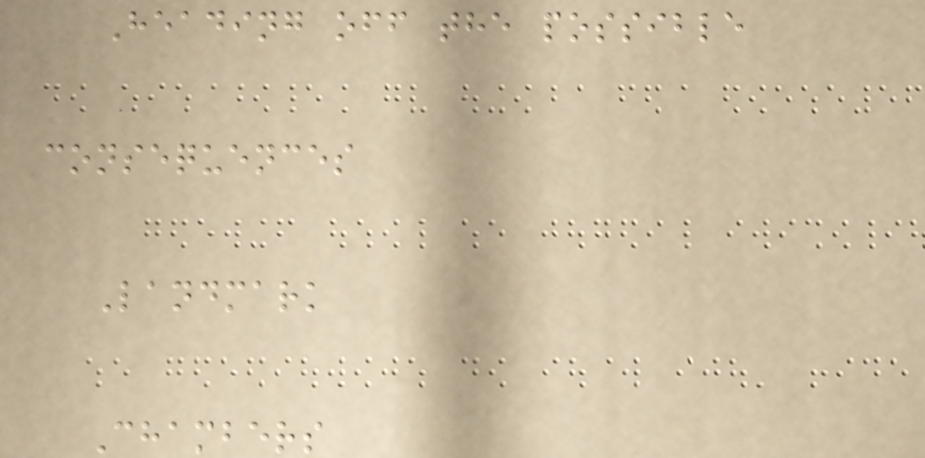Heading off the possible
consequences
Landmark
Chambers
